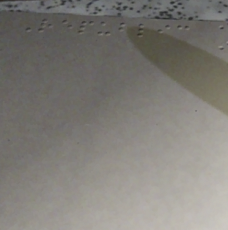Republic
